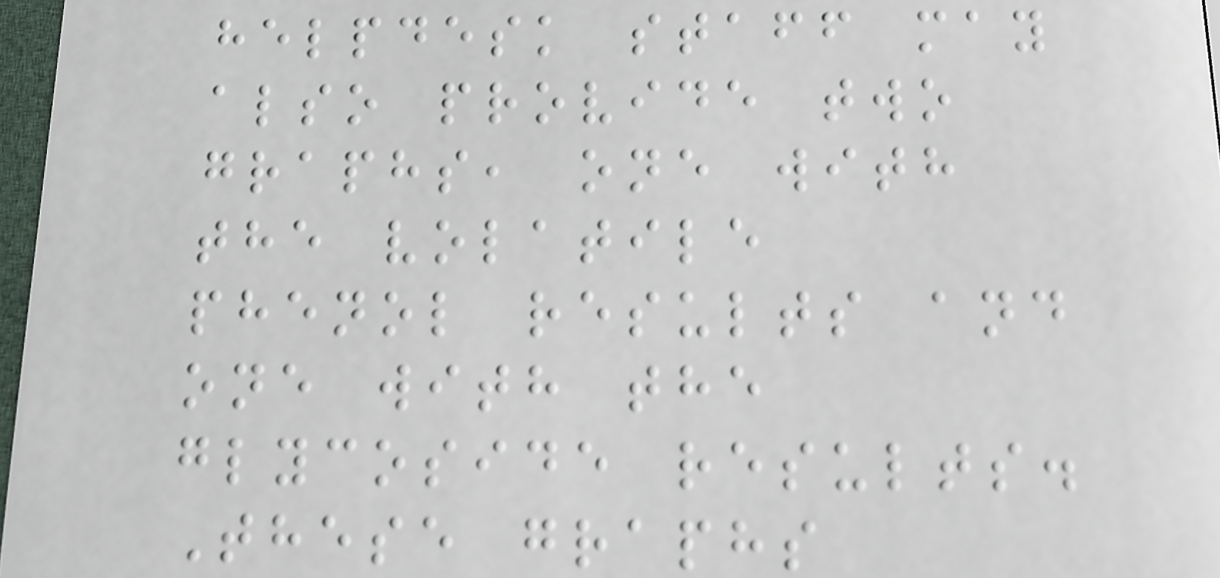helpdesk staff may
also provide two
graphs, one with
the volatile
phenol results and
one with the
glycoside results.
These graphs
